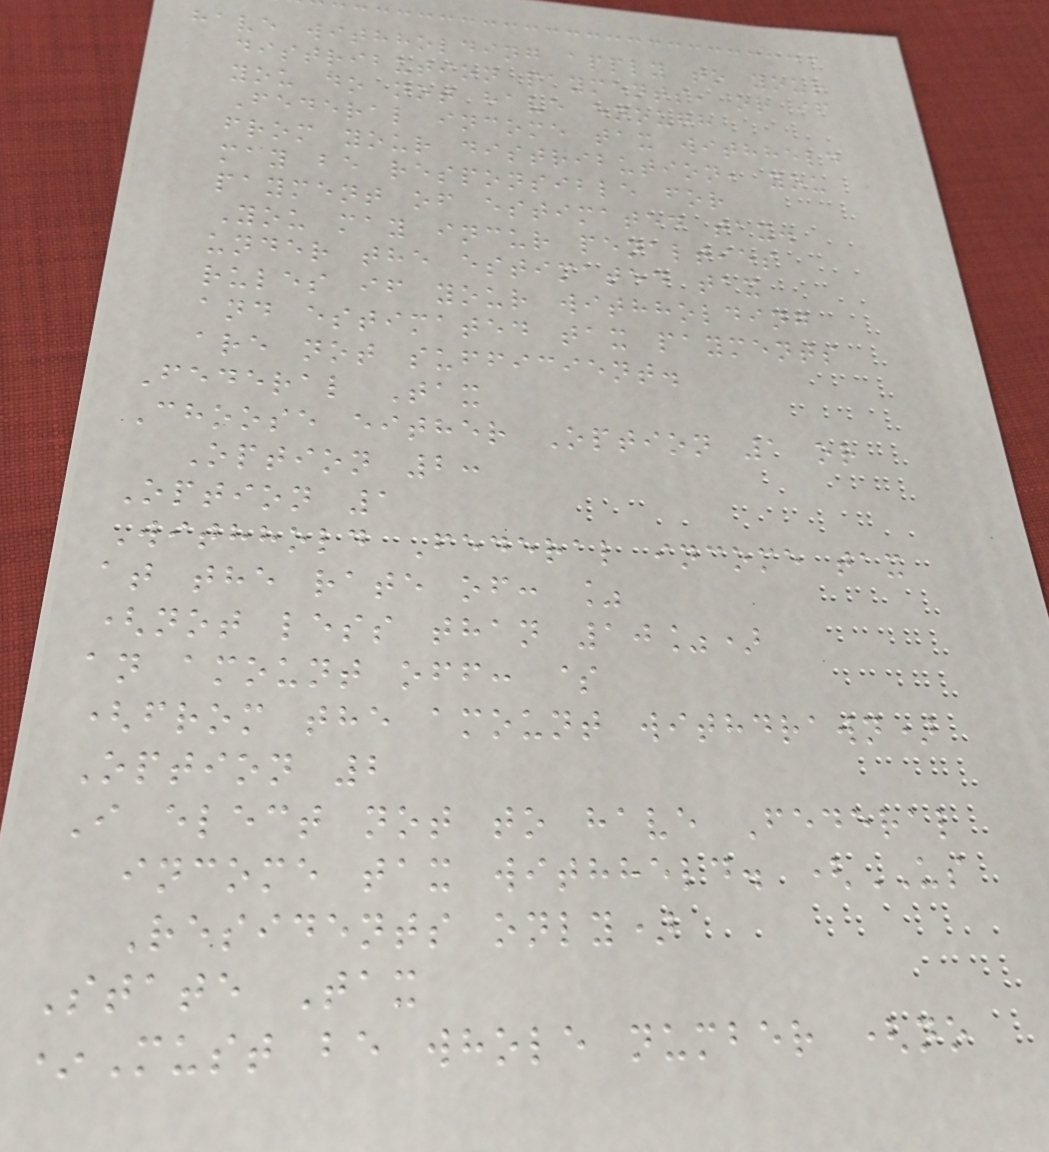have withholding apply to your
distribution payments, or if
you do not have enough
Federal income tax withheld
from your distribution, you
may be responsible for
payment of estimated tax.
You may incur penalties
under the estimated tax
rules if your withholding
and estimated tax payments
are not sufficient.
Federal Tax
Choose either Option 1 or
Option 2:
Option 1
Withhold Federal income tax
at the rate of: %
(not less than 10%)
an amount off: $
(from the amount withdrawn)
Option 2
I elect not to have Federal
income tax withheld. (US
Residents only)
State Tax
*Must be whole number (no
